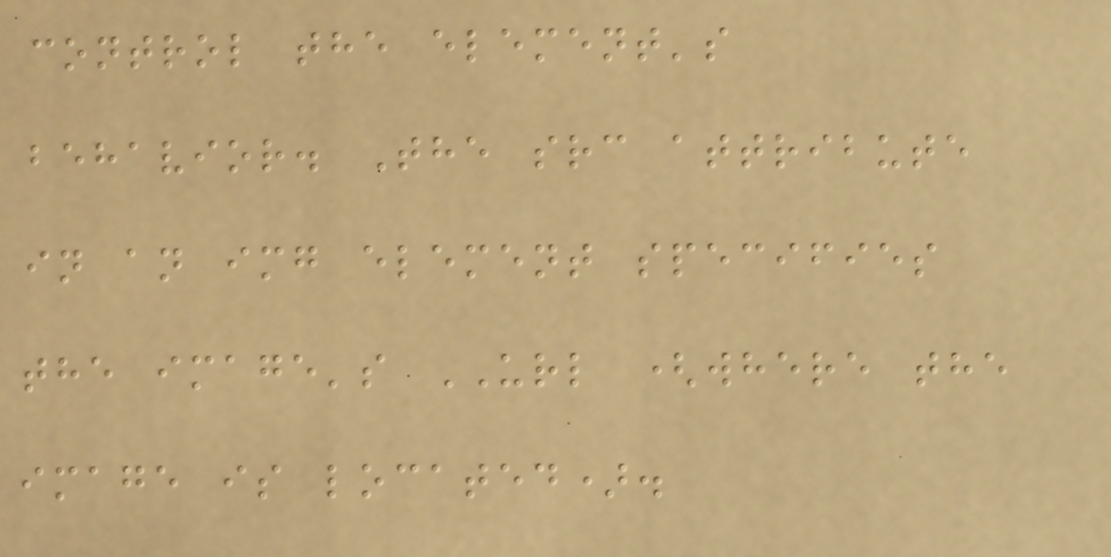control the element's
behavior. The src attribute
in an img element specifies
the image's URL (where the
image is located).
